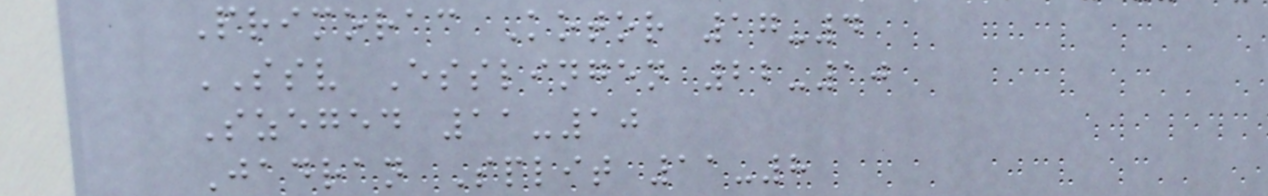Primorac Kotor 17-4
SSV Esslingen 22-10
Szeged 11-10
Jadran Split 11-8
